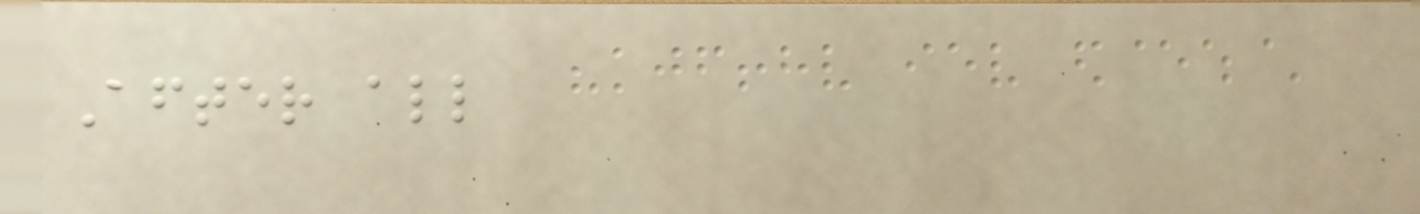After all
